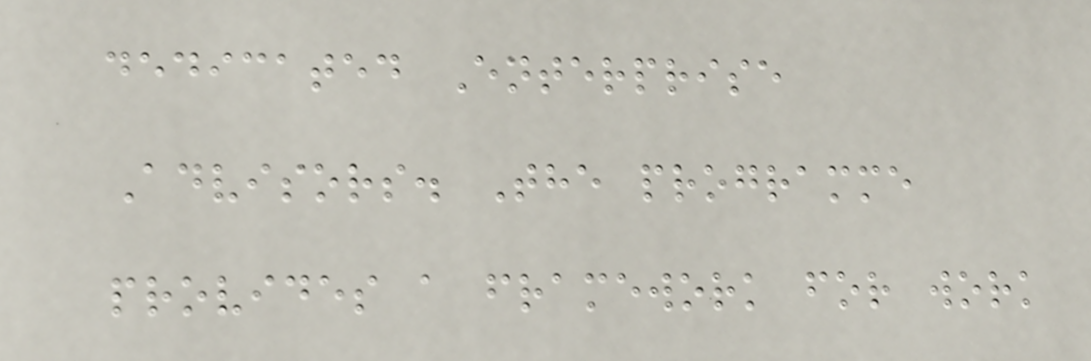dedicated Enterprise
Advisors. The programme
provides a framework for work
